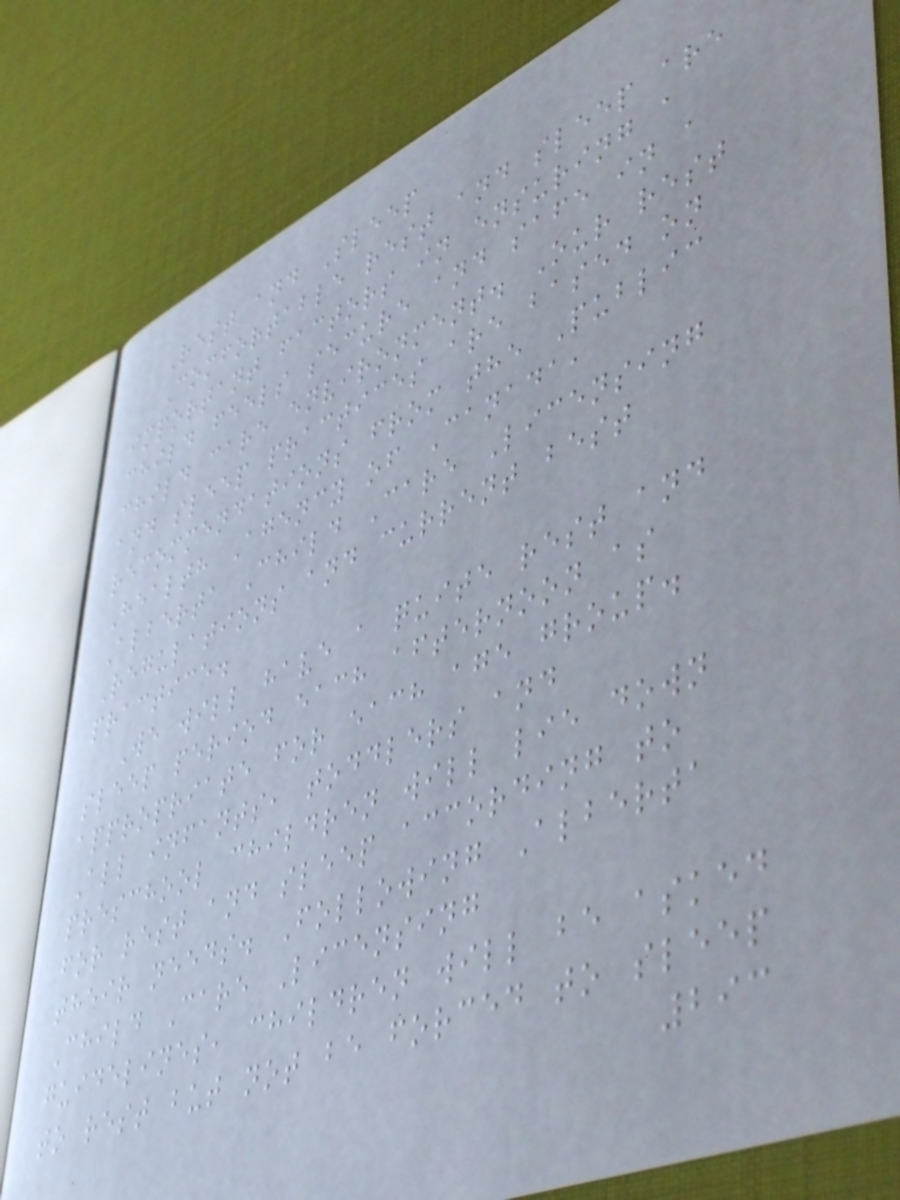Rest and Sleep
Comfortable rest and sleep are
important factors in ensuring a
child feels secure and safe in a
child care environment. Our rest
and sleep practices are based on
recommendations from the Public
Health Agency of Canada,
Alberta Child Care Licensing
Regulations and current best
practice.
We will have a quite rest and
sleep period each afternoon as
appropriate for each age group.
All infants, toddlers and
preschool children will lie down
for rest and sleep according to
their needs. Following Alberta
Child Care Licensing
guidelines, children will be asked
to rest but not be forced to sleep
293
